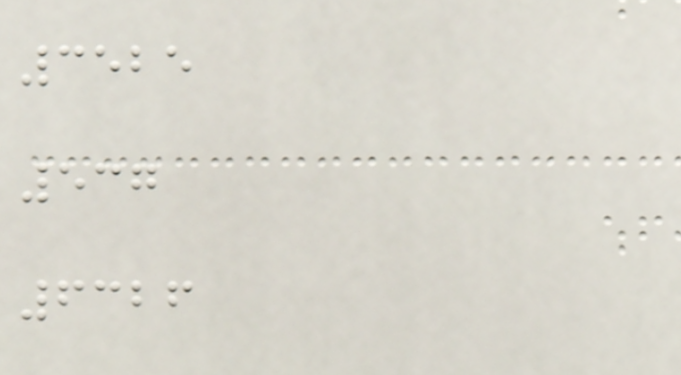3525
537
6326
